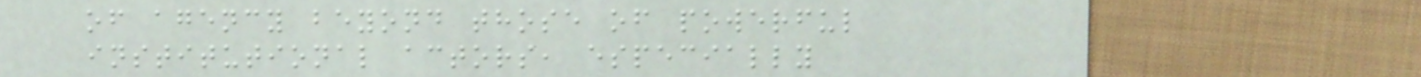of agency beyond those of powerful
institutional actors, especially
